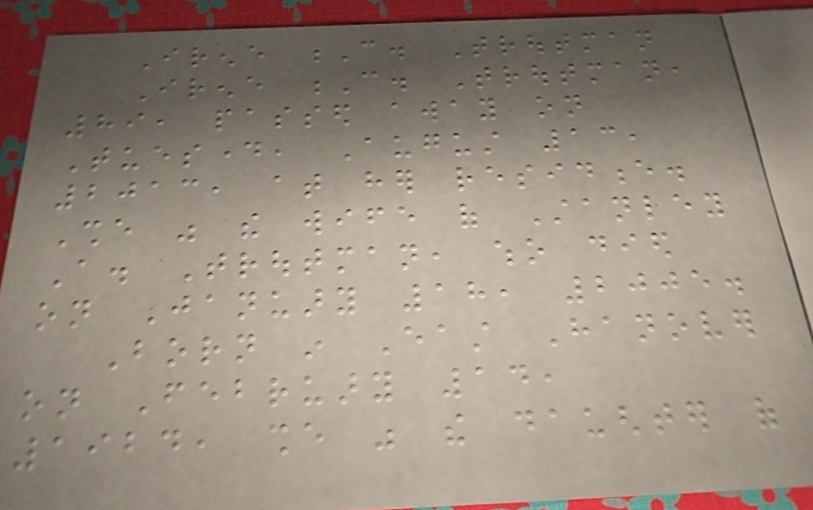Irene C. Troutman
Irene C. Troutman,
89, passed away on
Tuesday, August 13,
2013, at her residence.
She was the wife of Stanley
A. Troutman, who died
on January 18, 2005.
Born in East Hanover
on February 14,
1924, she was the daughter of
